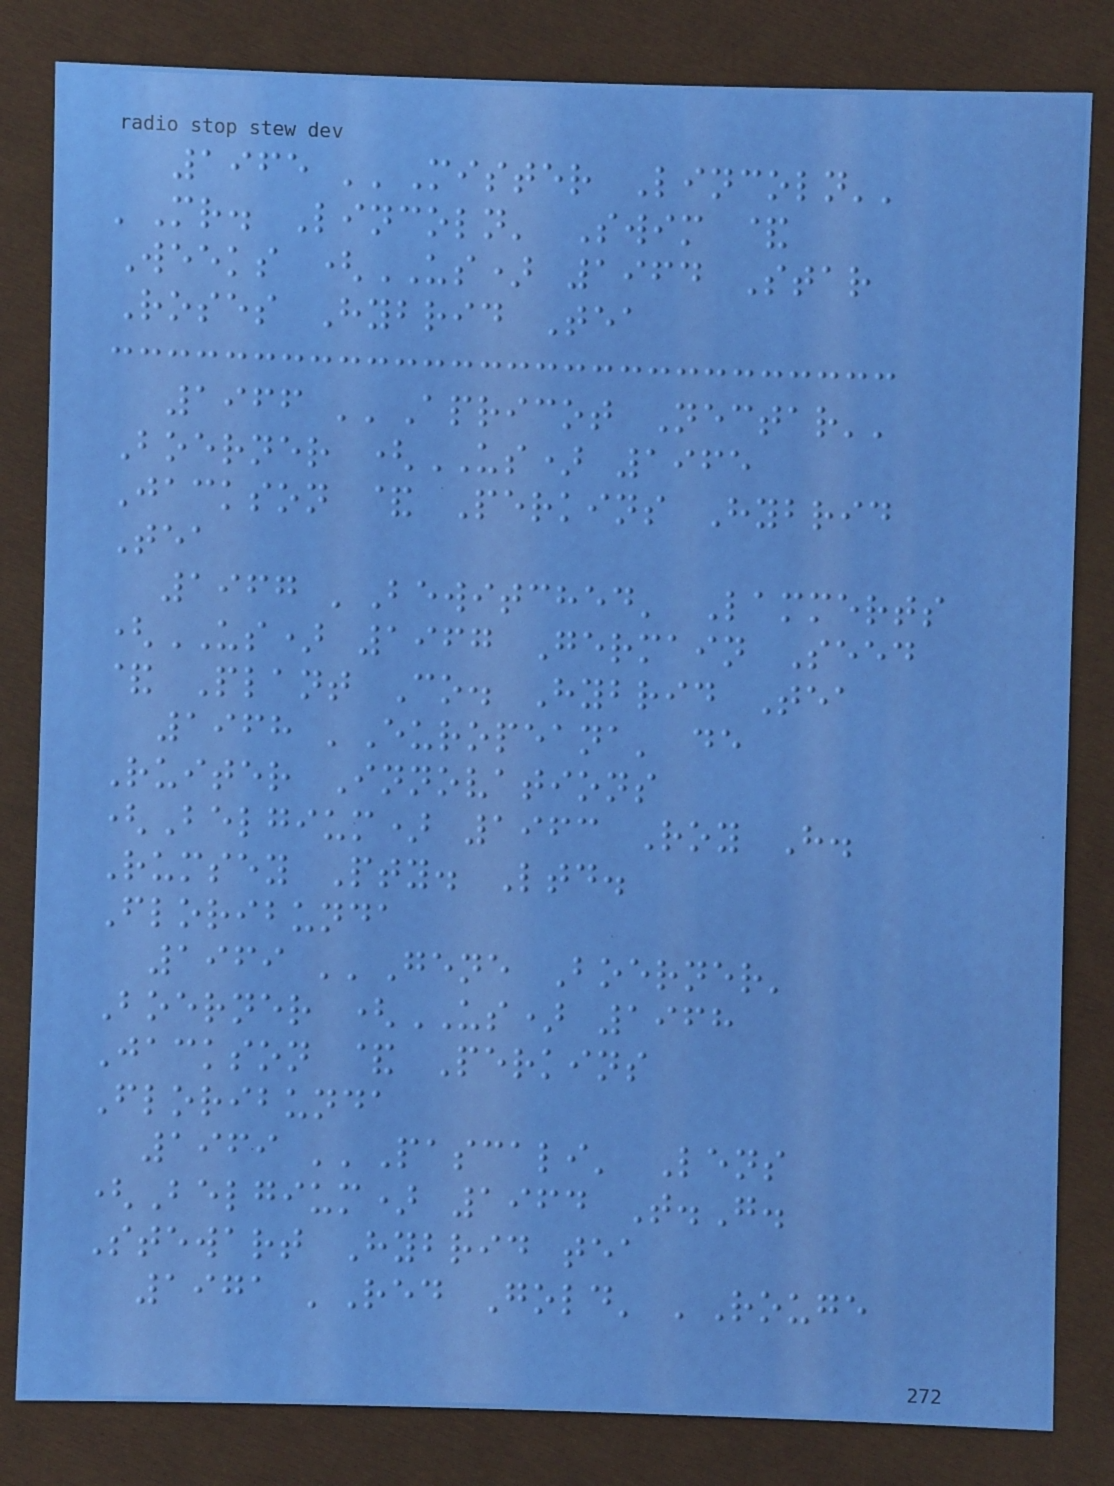1965 ''Mister Lincoln''
'Mr. Lincoln' Swim &
Weeks (US) 1964 Star
Roses Hybrid Tea
1966 ''Apricot Nectar''
Boerner (US) 1965
Jackson & Perkins Hybrid
Tea
1967 'Bewitched' Lammerts
(US) 1967 Germain Seed
& Plant Co. Hybrid Tea
1968 'Europeana' de
Ruiter Innovations
(Belgium) 1963 Roy H.
Rumsey Pty. Ltd.
Floribunda
1969 ''Gene Boerner'
Boerner (US) 1968
Jackson & Perkins
Floribunda
1969 ''Pascali' Lens
(Belgium) 1964 T.G.
Stewart Hybrid tea
1971 'Red Gold' 'Rouge
